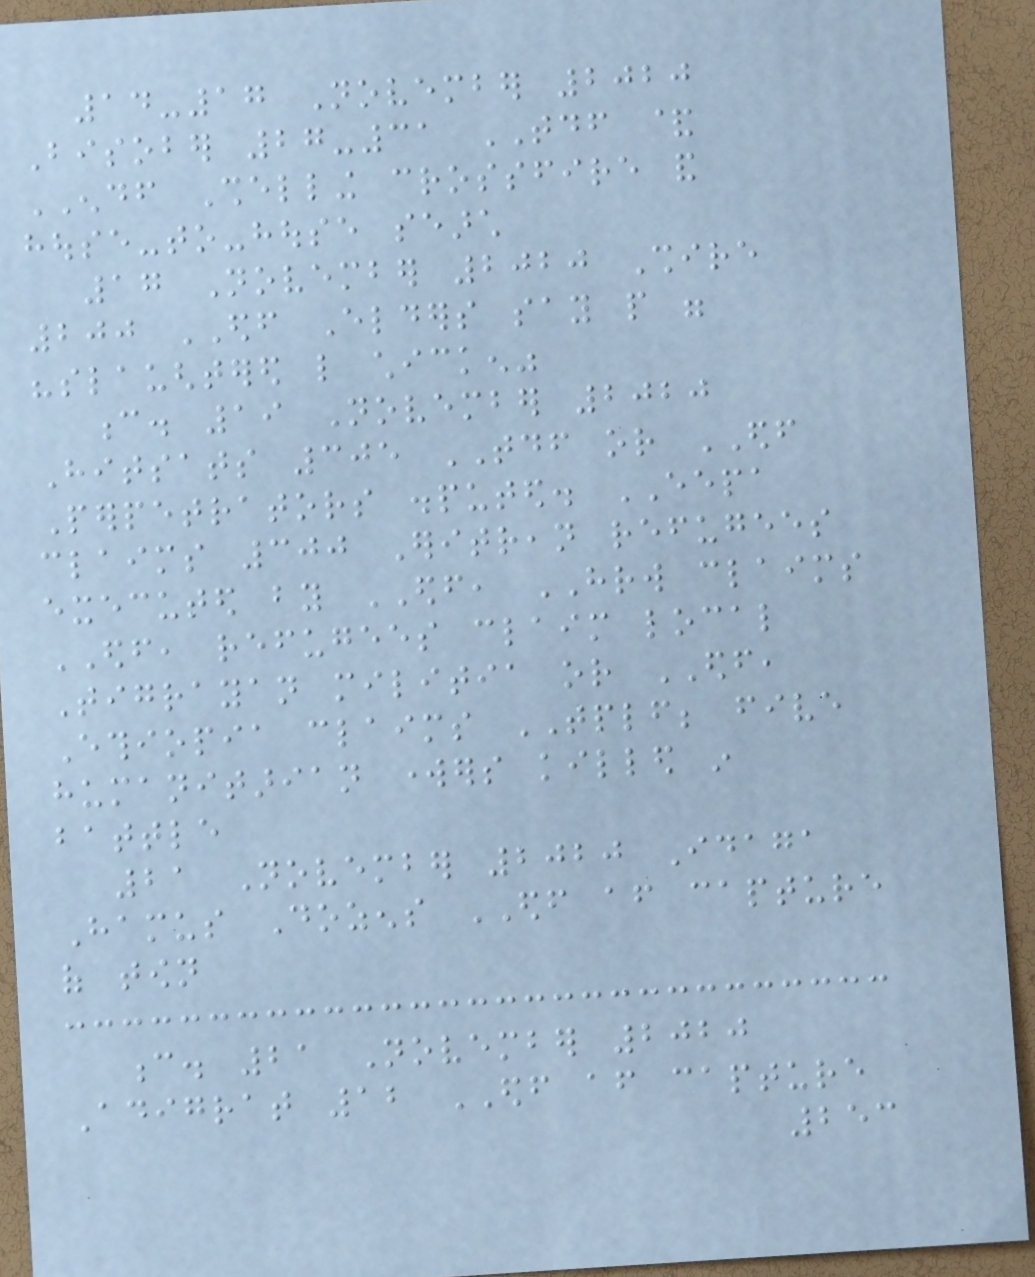14-17 November 2020
Bisober 27-31 TDF &
ENDF Shelling crossfire and
house-to-house search
17 November 2020 Shire
200 EDF Elders say people were
"slaughtered like chicken"
c. 19 November 2020
Hitsats 305 TDF or EDF
Perpetrators disputed. EEPA
claims 300 Eritrean refugees
executed by EDF, HRW claims
EDF, refugees claim local
Tigrayan militia or EDF,
Ethiopia claims TPLF; five
humanitarian workers killed in
battle
21 November 2020 Idaga
Hamus Dozens EDF after capture
of town
c. 21 November 2020
Adigrat 12 EDF after capture
253
